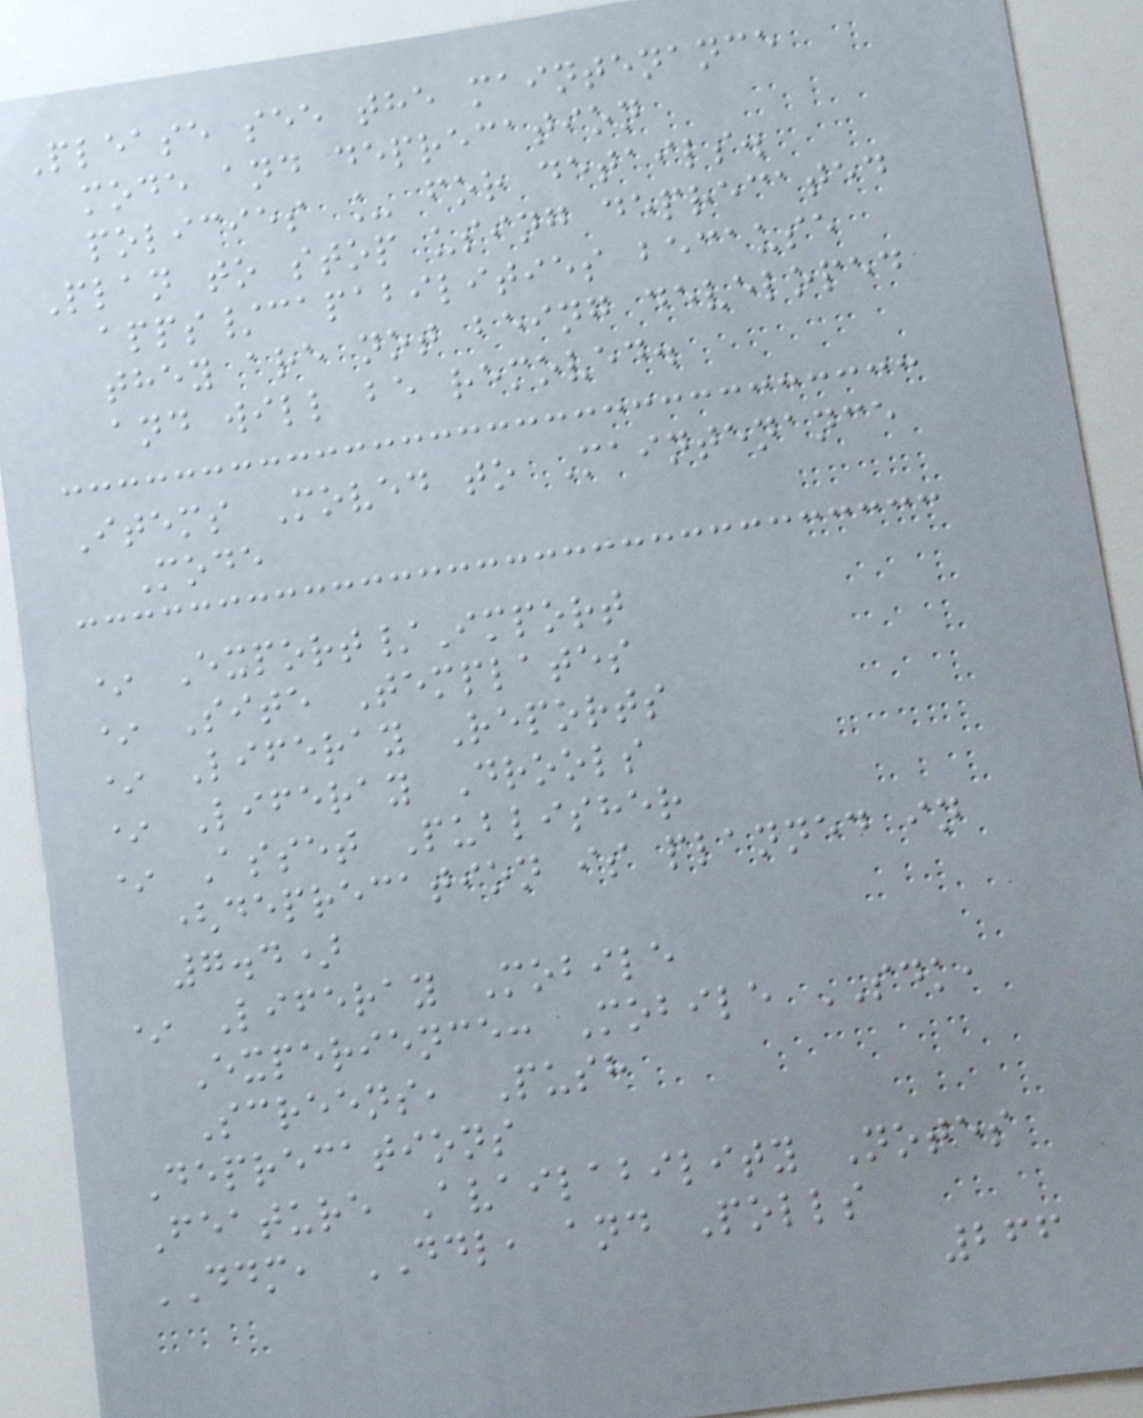Please see the maintenance
mode and deprecation
policies _ for details.
Plan to stop using deprecated
apps/capabilities because
they are not being developed
and will be removed.
Items Moved to Maintenance
Mode
* Export/Import
* Site Templates
* Liferay Reports
* Liferay Drools
* Asset Publisher
(deprecation is planned in
7.4)
* Liferay Mobile
Experience: Mobile SDK,
Screens, Push
Deprecations
Feature Availability Notes
DDM, DDL, and Polls
266
